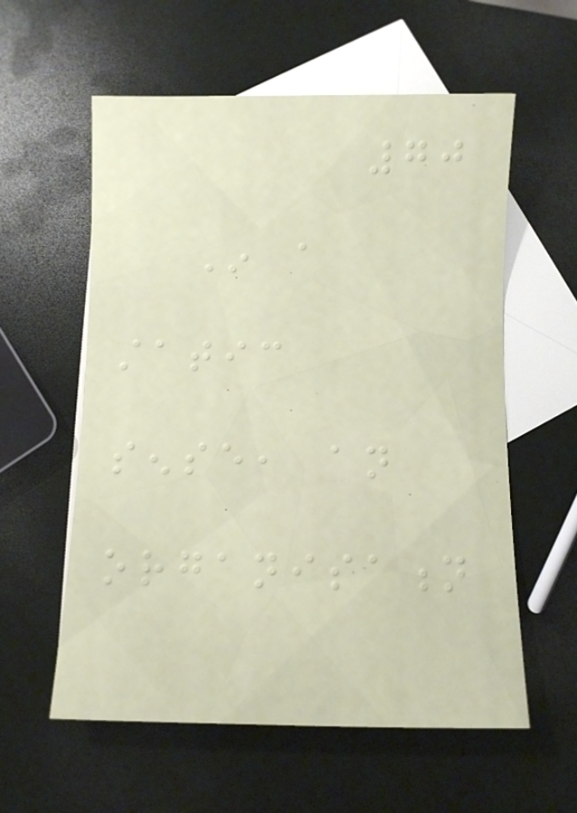70
In a
static
sense, an
organisation
